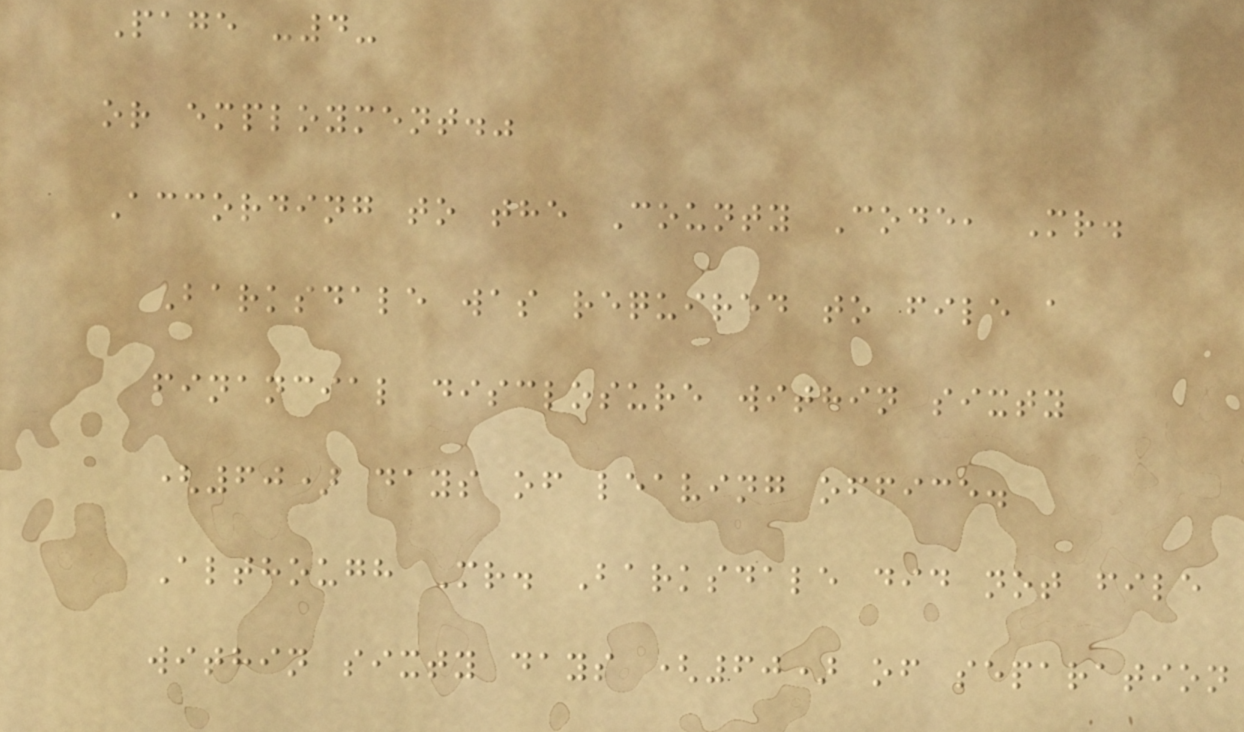Page -4-
or employment."
According to the County Code, Mr.
Barksdale was required to file a
financial disclosure within sixty
(60) days of leaving office.
Although Mr. Barksdale did not file
within sixty days (60) of separation
